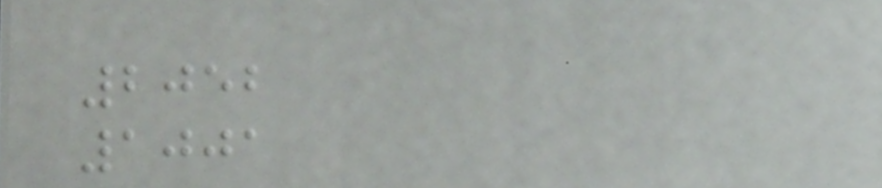2052
1001
